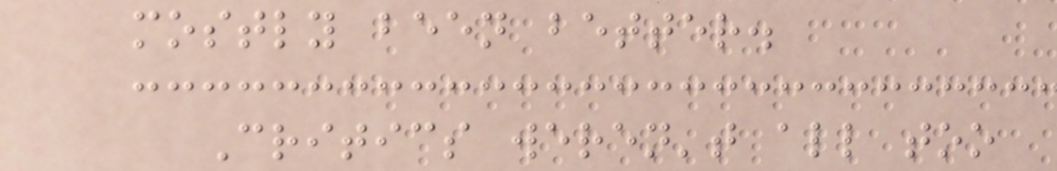mostly been better.
Critics weren't all too
